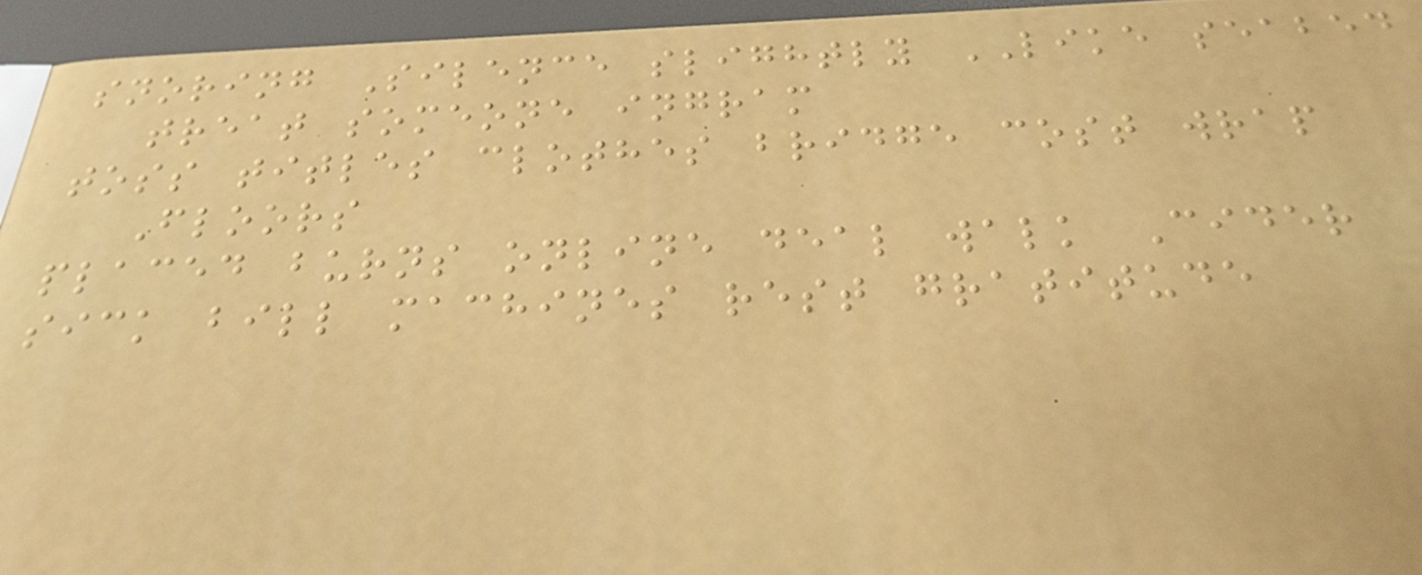snoring Silence slightly LIKE seabed
treat someone ingram
toss titles clothes bridge cost wrap
Floors
placed burns online deal walk Cider
sick bill machines rest gratitude
